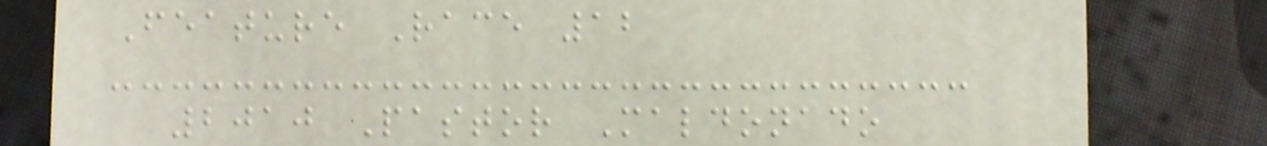Feature Race 12
2010 Pastor Maldonado
